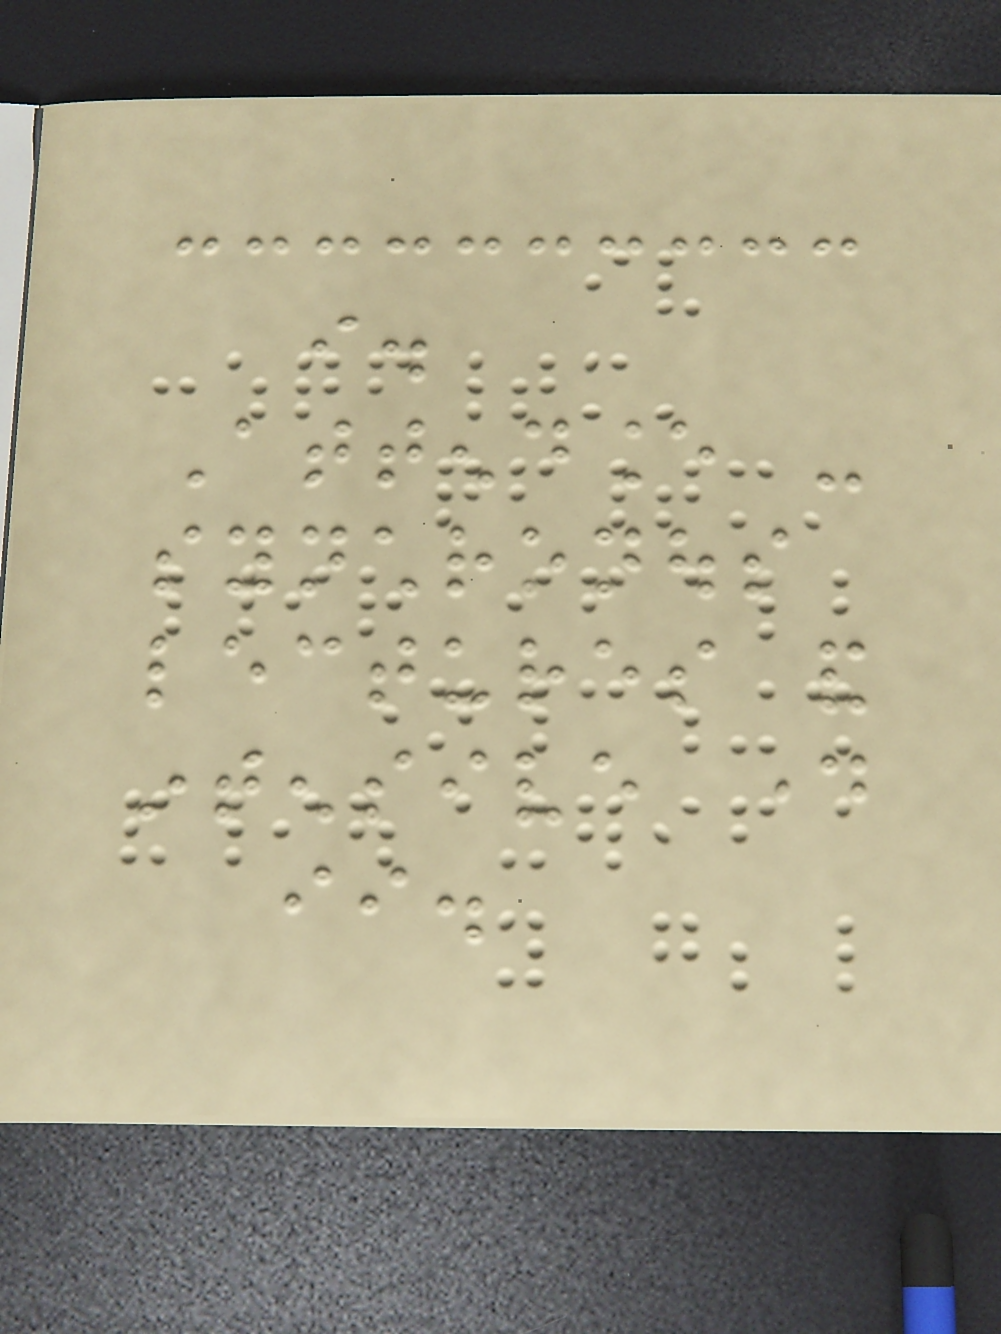i.
Attendance -
synchronous
lectures and
intensive day
ii.
